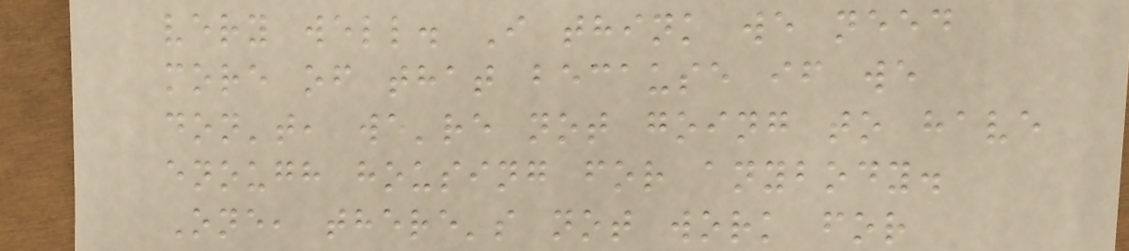very well. I think we need
more of that because if we
don't, we're not going to have
enough housing for anybody.
One, there's not work for
